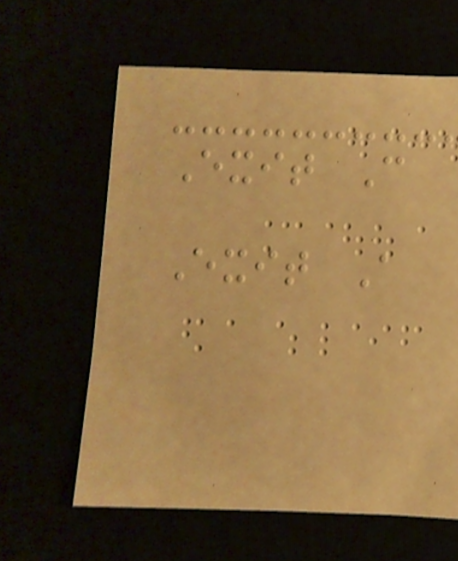Exit C
Exit A
